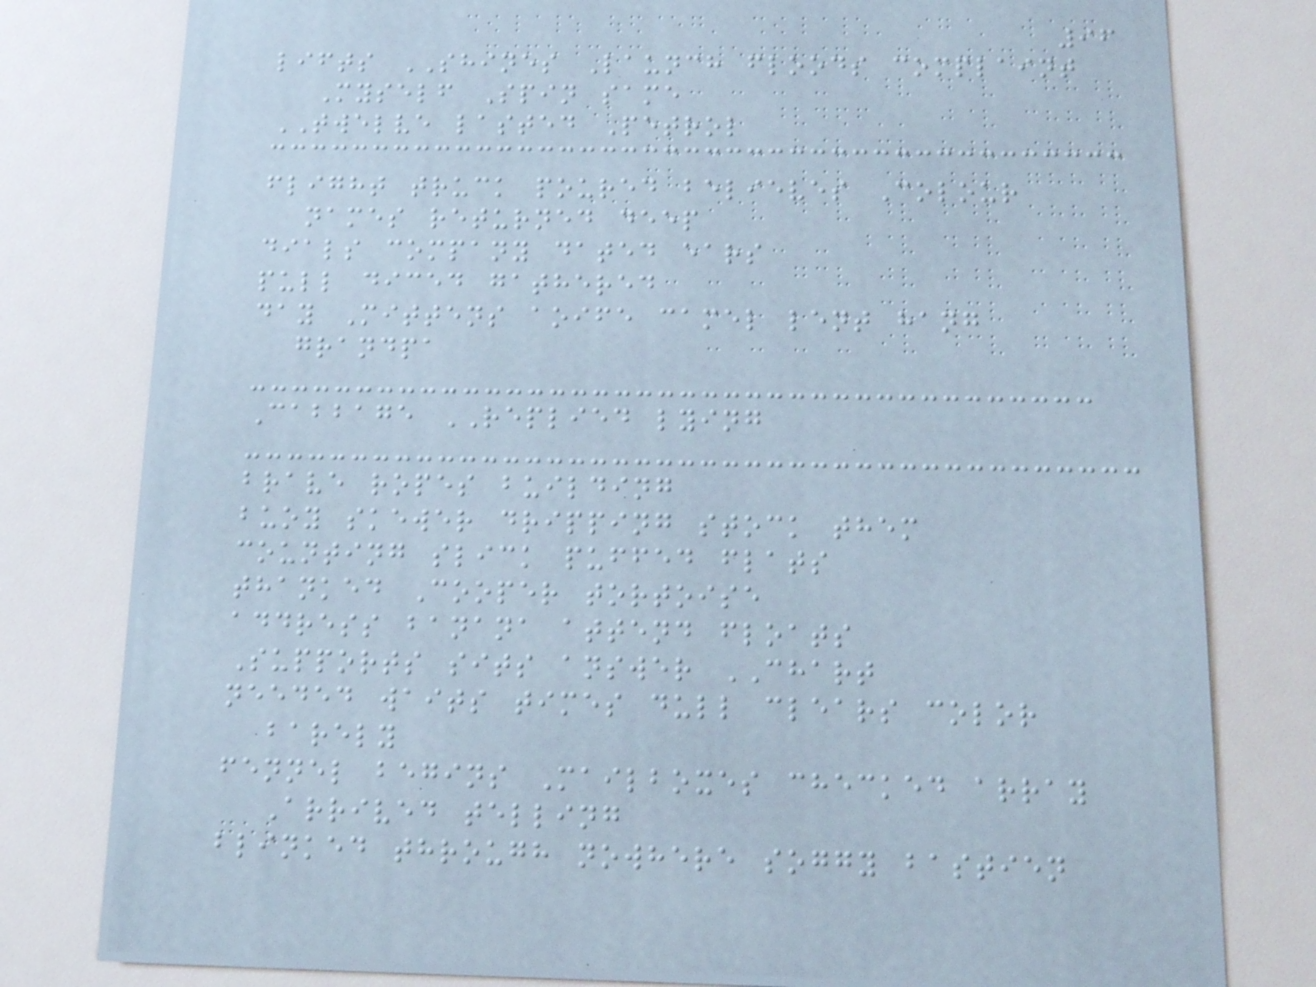96
lifts SHINES Launch floods complaint
Myself Spin same
TWELVE lasted Petrol
flight truck poured believes Colour
names returned deep
dials company dated ears
pull diced gathered
day Mittens aoife camel lent hang
grandpa
Cabbage REPLIED lying
brave ropes building
buoy skewer dripping stock them
counting slick puffed flats
thanked Cooper tortoise
address banana attend floats
Supports sits answer CHART
needed waits times dull clears color
barely
fennel begins Mailboxes checked array
Arrived telling
blinked through nowhere soggy bastien
